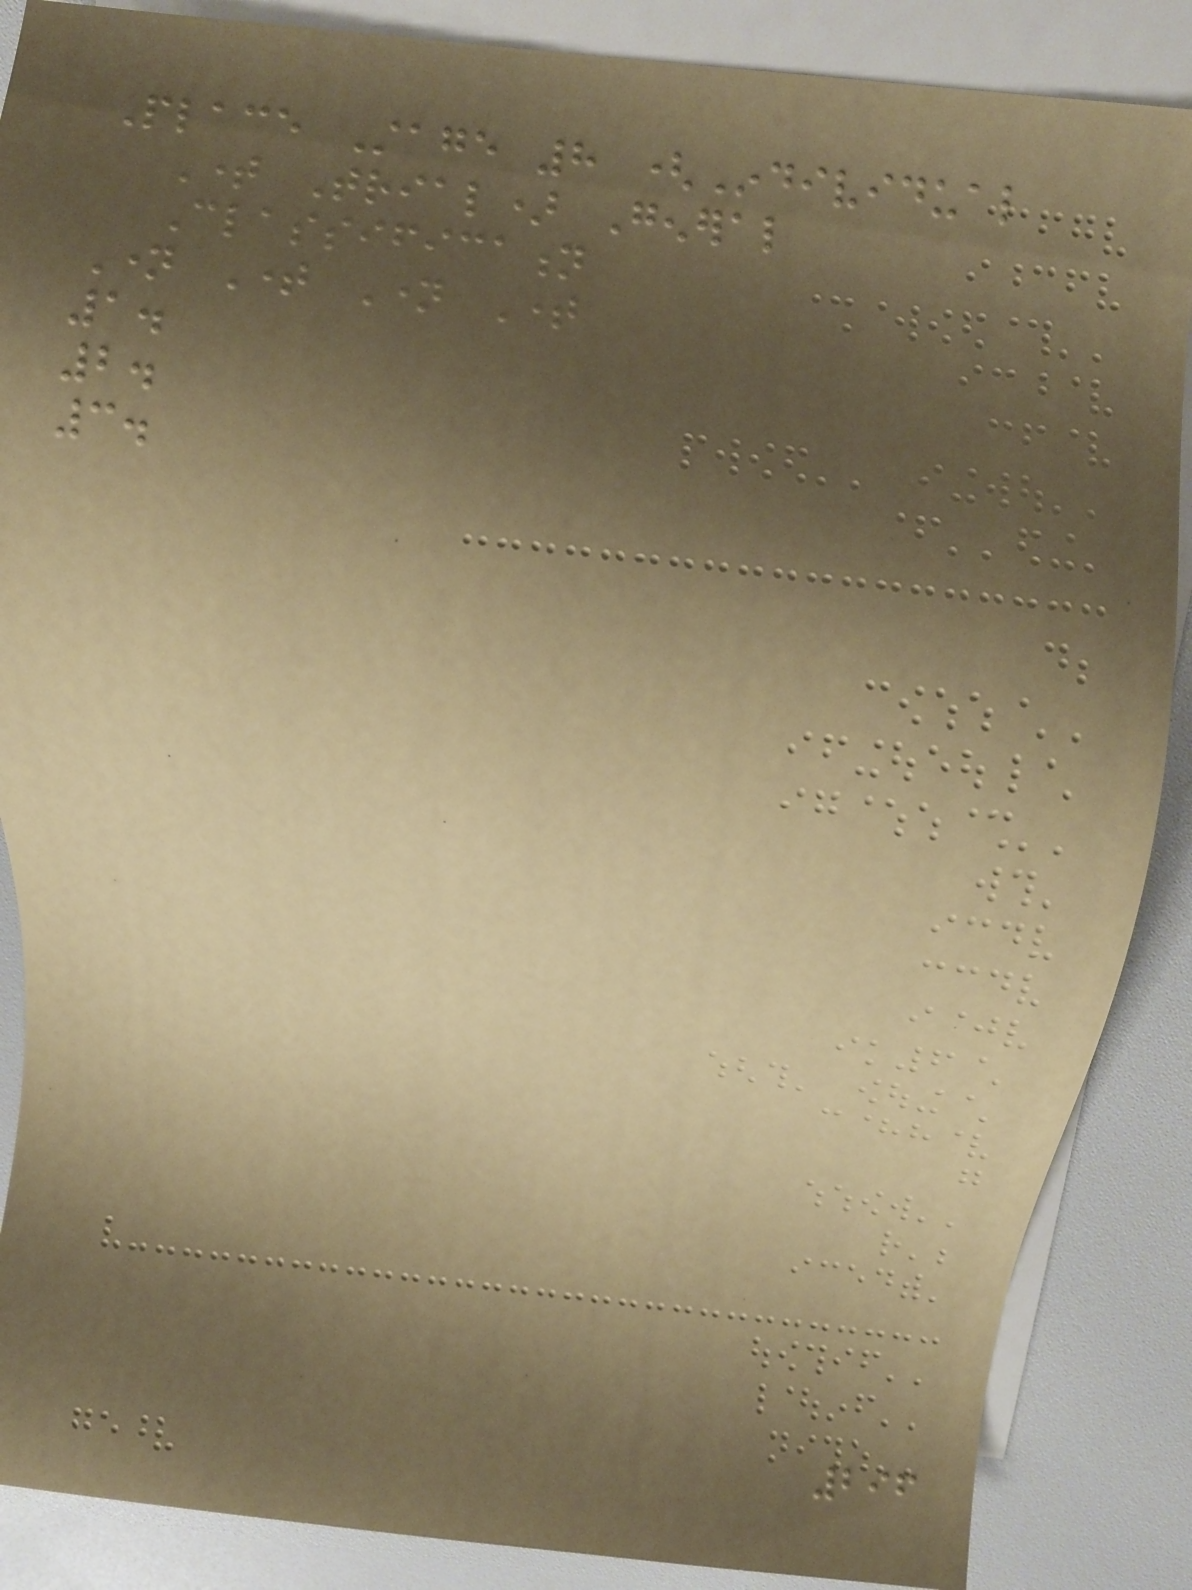Place Stage 8 (Individual
Time Trial) General
Classification
Name Time Name Time
1.
2.
3.
296
